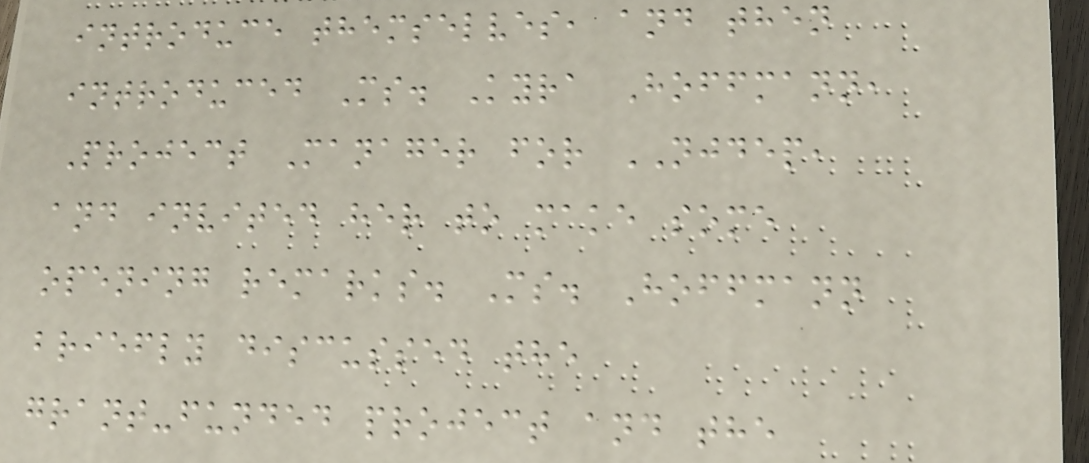introduce themselves, and then
introduced Ms. Kyra Hoffmann,
Project Manager for NJDEP,
and invited her to make some
opening remarks. Ms. Hoffmann
briefly discussed the
grant-funded project and the
